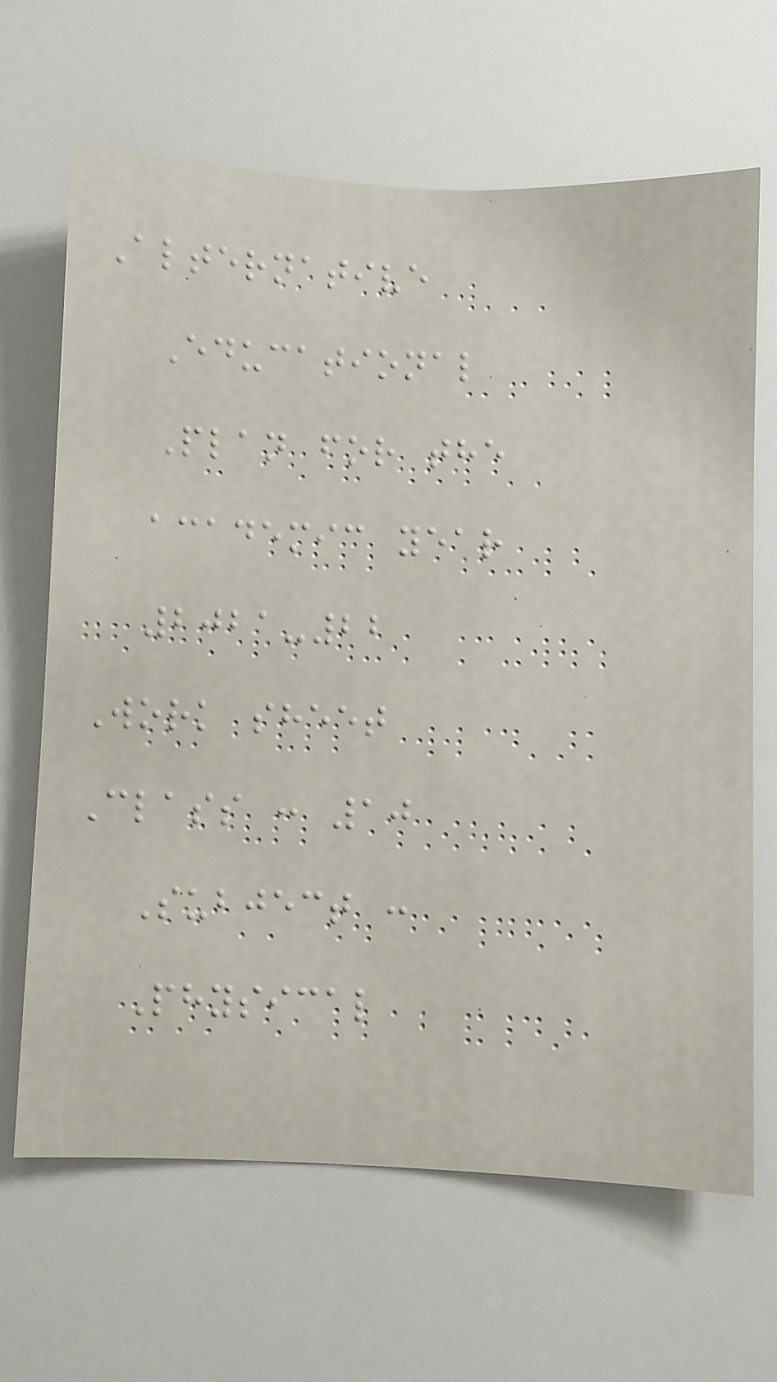Alternative
Educational
Plan for the
academic year
2021-22
Work sheet
Class : 10
Subject :
Physical
